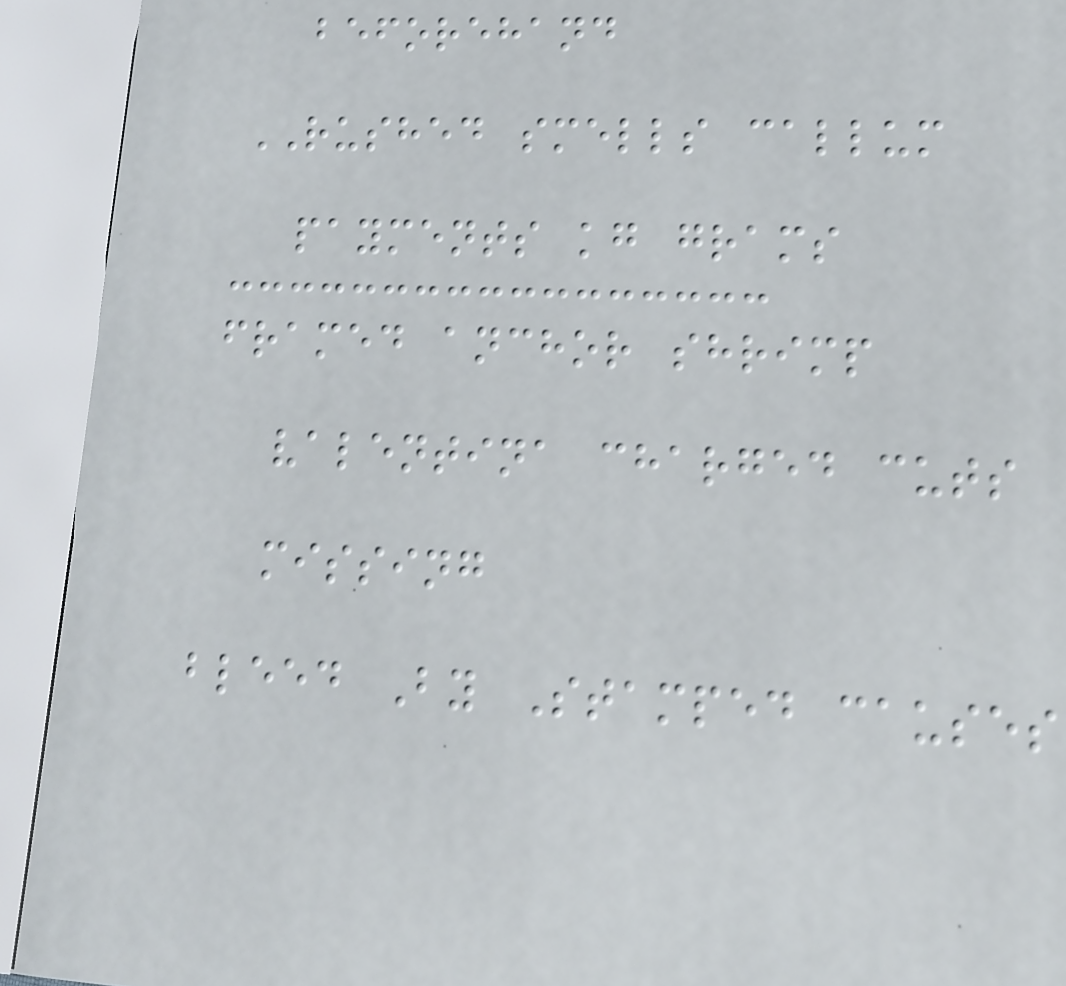beforehand
RUSHED smells callum
payments kg grams
framed anchor shrimp
valentina charged cuts
missing
bleed By Stamped causes
